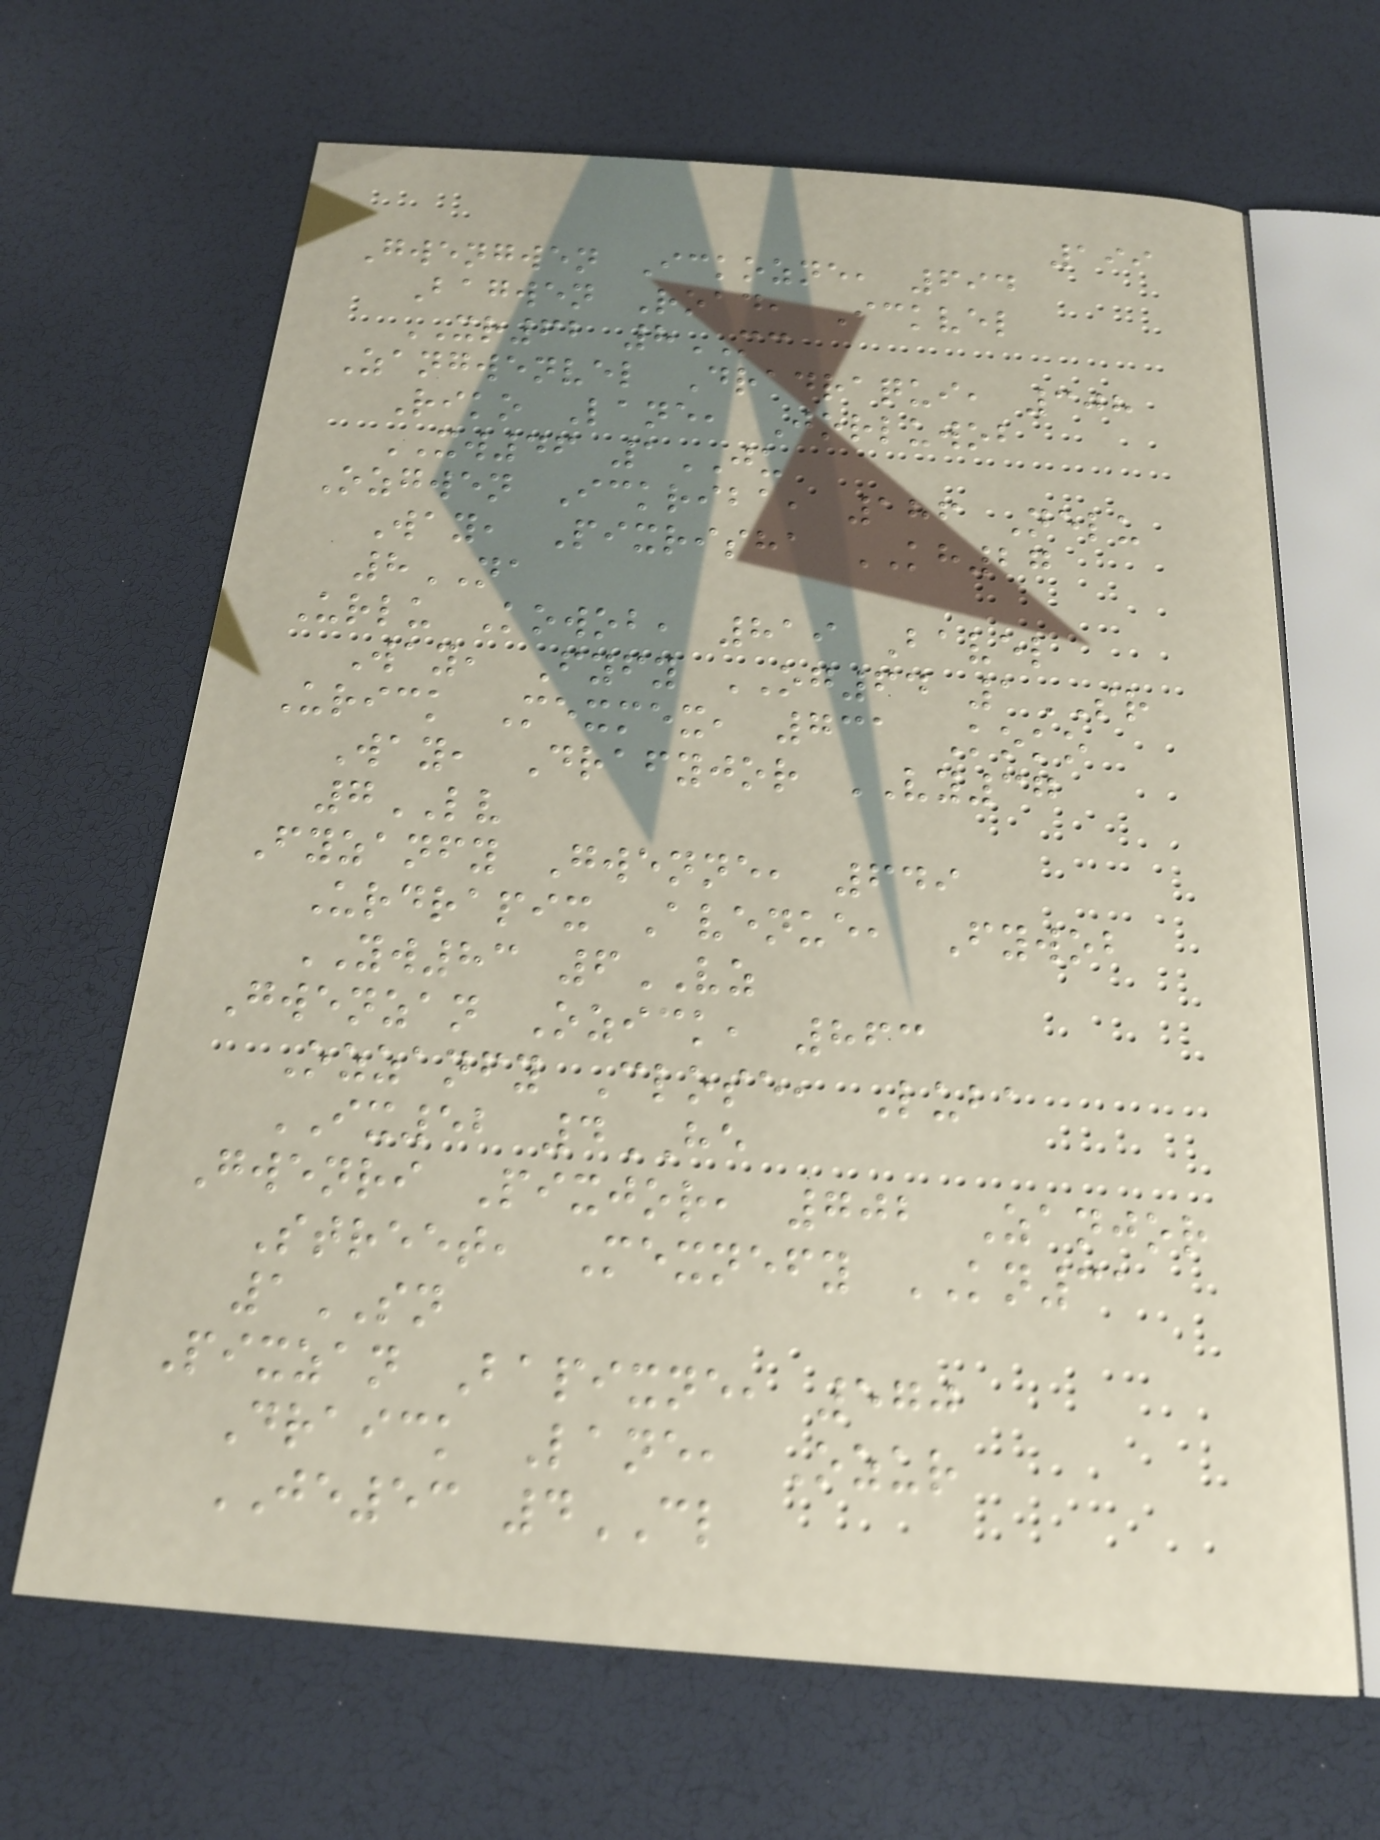199
Gwengwen Ickozne, 694
Bagwen Road, Ickvel
XR62 8MC
Zangwenvel Dradraqui, 308
Riko Lane, Jorluwob
XW46 1JU
Ozgwen Ickriba, 186 Nelu
Way, Pixrisha KH27
8NA
Urlu Kowob, 819 Bavel
Way, Fyfy OG64 1SR
Urick Mexmex, 731 Koko
Way, Drafyjor VY37
7LV
Fyzanfy Gwenne, 649
Urdrapix Avenue, Fywob
YW83 6VZ
Gwenzan Ozick, 863
Ozzanfy Close, Luba
IX52 4HE
Gwenri Pixjor, 702 Zanjor
Street, Mexnefy KN31
1SN
Pixzan Bapixne, 570
Draick Lane, Ozur
JE53 4CL
